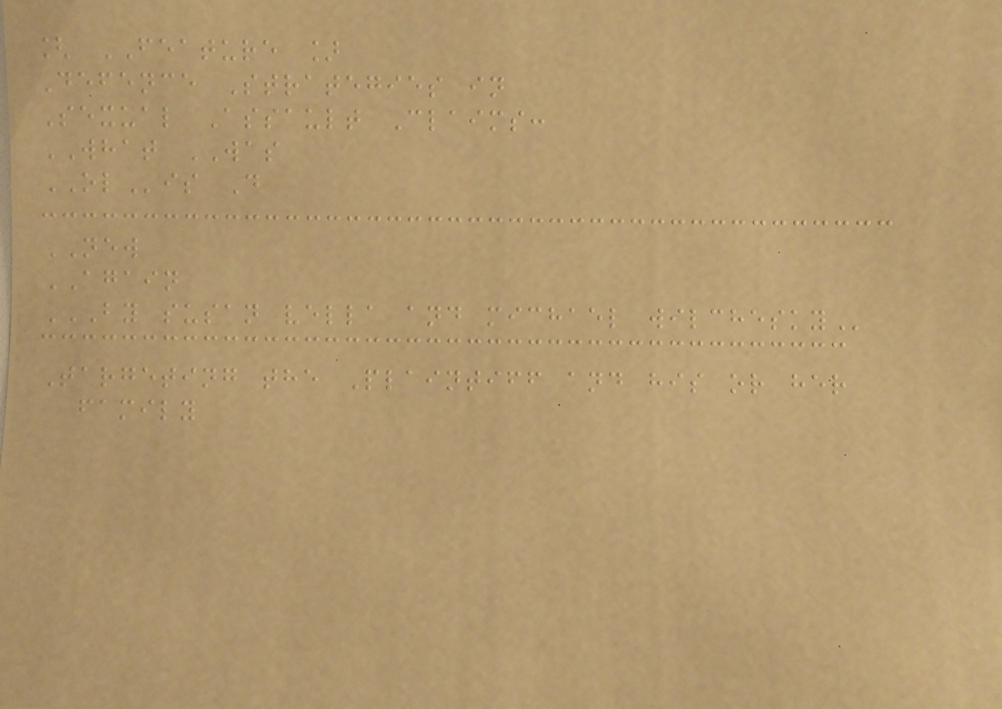[ FEATURE ]
Defence Strategies in
Sexual Assault Claims:
WHAT WAS
OLis D
NEW
AGAIN
BY SUSAN VELLA AND MICHAEL WILCHESKY
Targeting the Plaintiff and his or her
family
